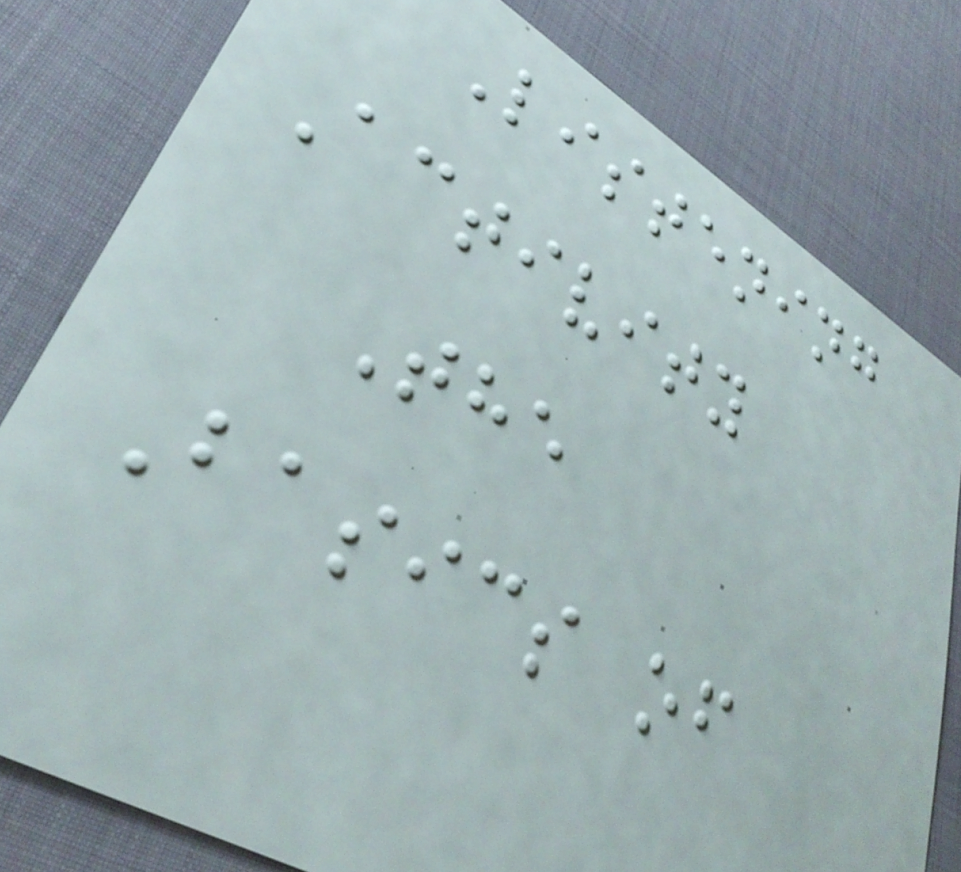Listening
Activity
The
Basics of
